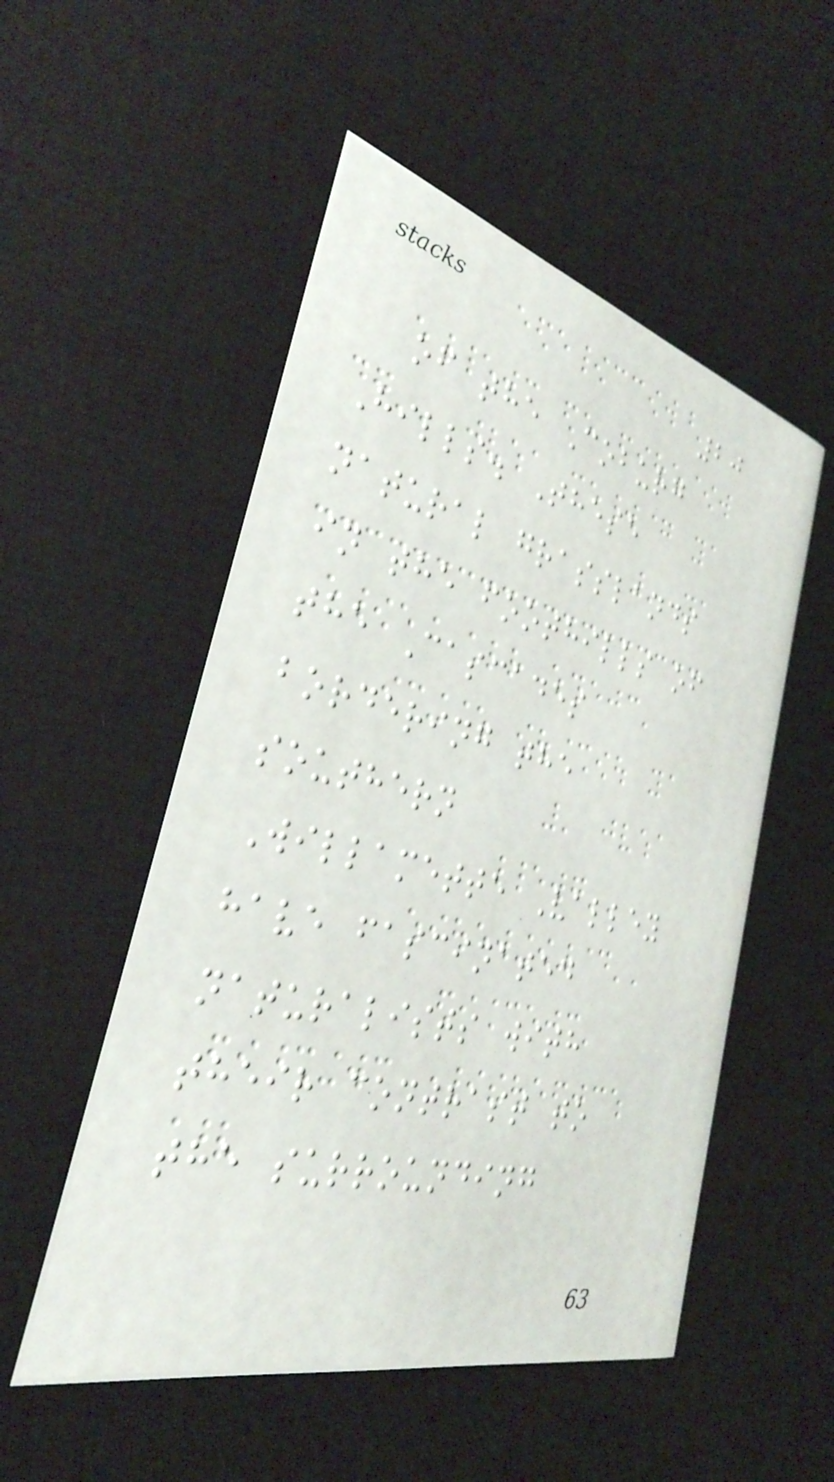20
of the Coburg
Hills. These
natural grasslands
in the foothills of
the Cascades
bordering the
southern
Willamette Valley
have fascinated
naturalists with
their contrast to
the surrounding
